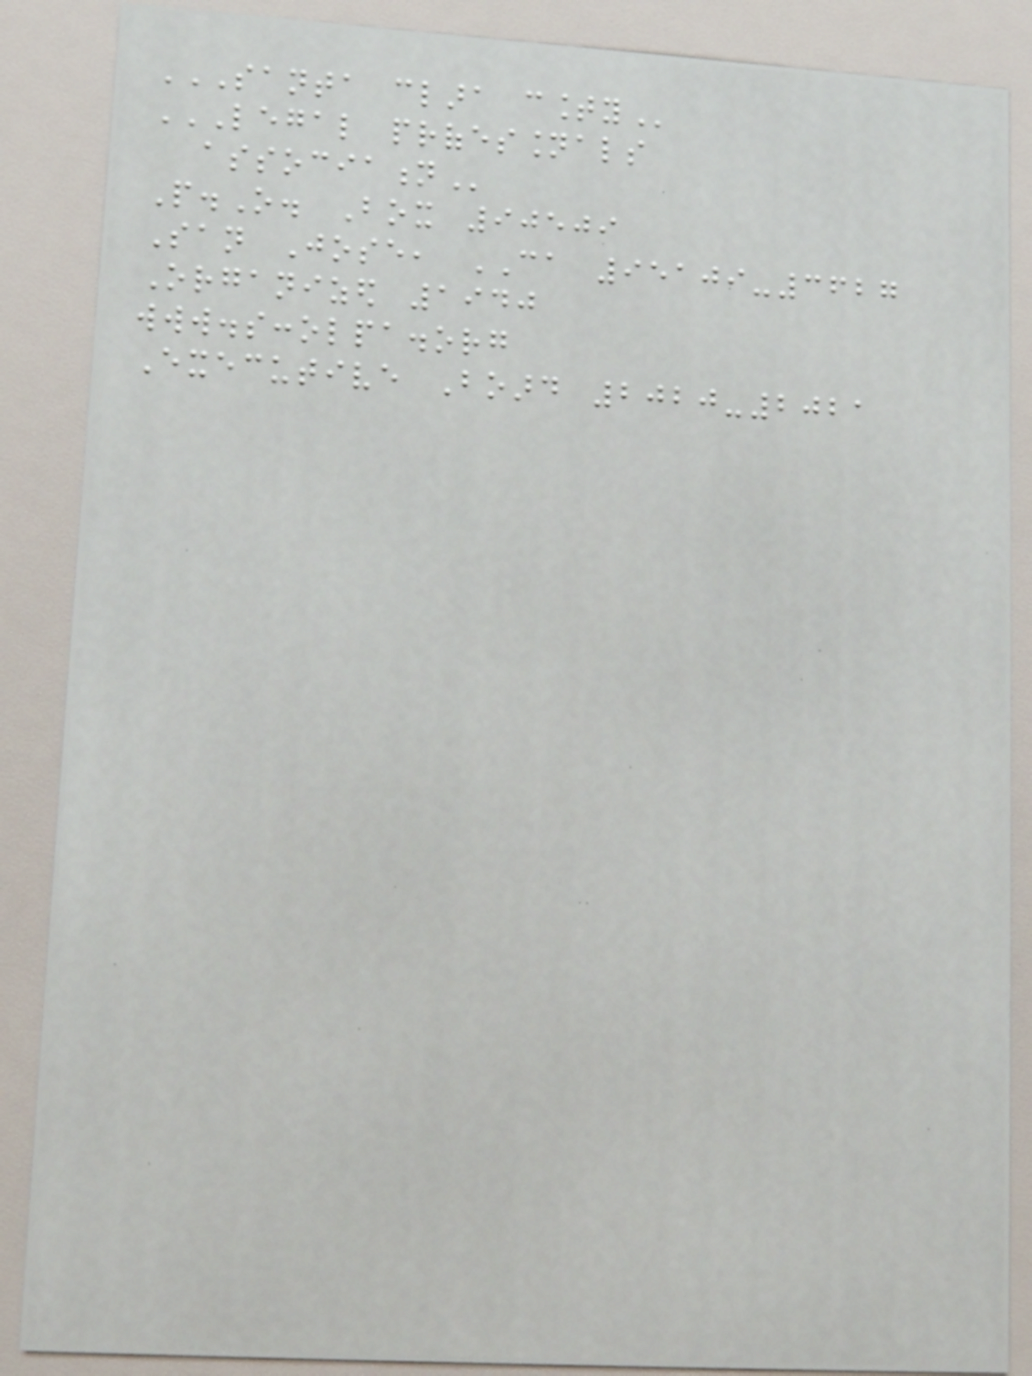SANTA CLARA COUNTY
LEGAL PROFESSIONALS
ASSOCIATION
P.O. Box 90509
San Jose, CA 95109-3627
Organized 1940
www.sccolpa.org
Executive Board 2020-2021
